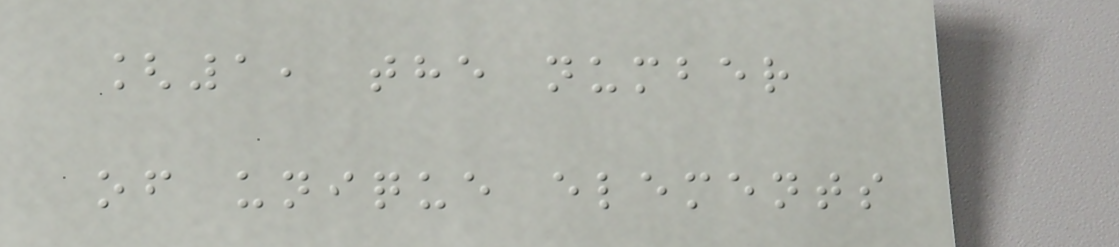[1, the number
of unique elements
